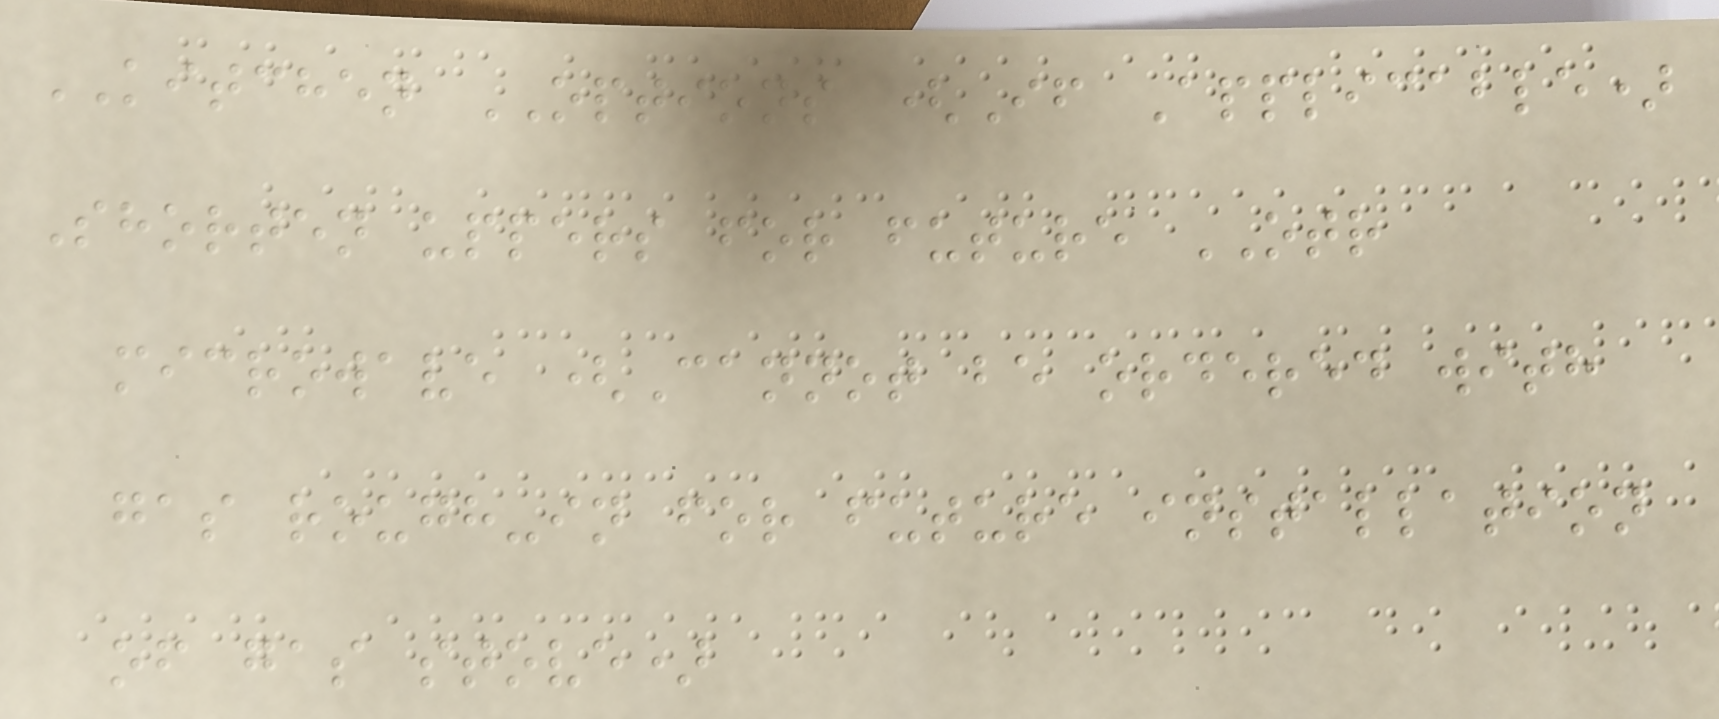KITCHEN OPTIONS (If Applicable)
Shorten uppers for future OTR
microwave (Cannot be ordered with
gas rough-in for future installation
of gas stove)
